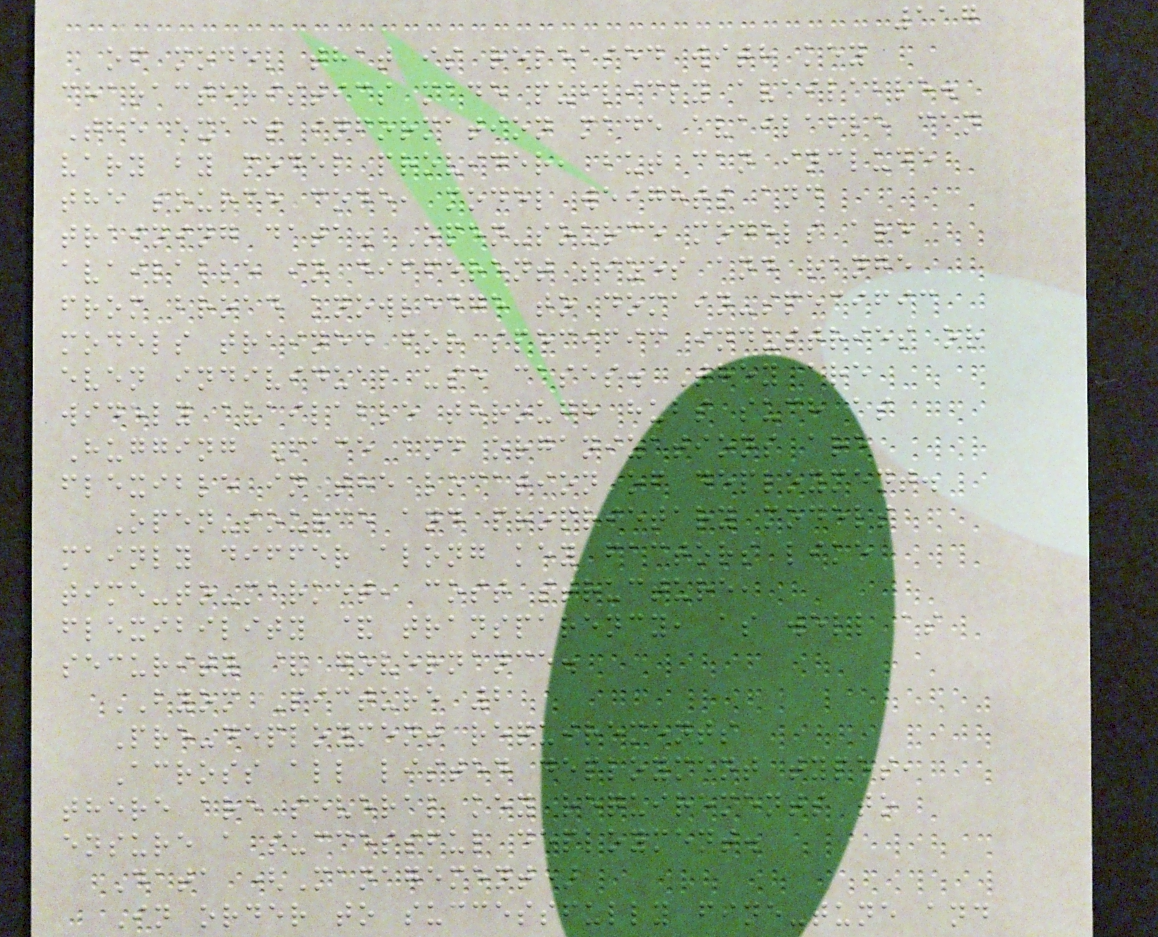117
of model that is released with key
characteristics made publicly available.
The exact information made available can
vary by model provider, but can include
the source code, model weights and
training data. Open-source models are
available in different sizes and range
from broad knowledge to domain-specific
models trained for specific industries or
even individual use cases. They are
widely available through hubs such as
Hugging Face and organizations are
flexible in the location of deployment.
Open-source and proprietary models
mainly differ along key factors like
time-to-market, cost structure,
flexibility & transparency, as well as
security & governance.
BYOM Picture 2
Pre-deployment requirements
Across all listed deployment types,
there are several key requirements to
ensure a successful deployment.
Data (Management)
In order to successfully fine-tune and
